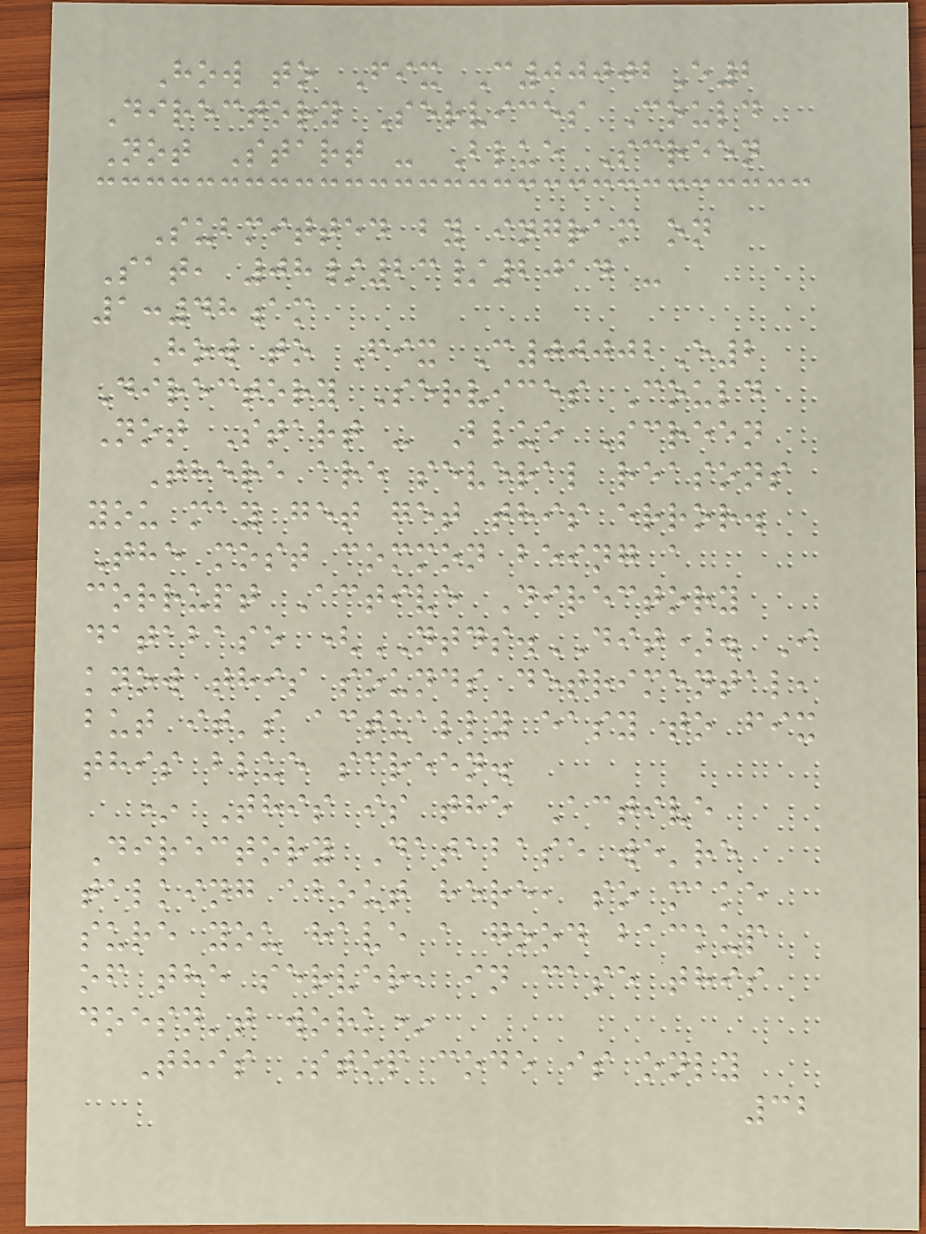How to Fix C00002E2
Directory Services Could
Not Start - Blue Screen
Submitted by ingram on
Sat, 08/23/2014 -
1:48am
How to Fix C00002E2
Directory Services Could
Not Start - Blue Screen
There are several reasons
you may get get this error.
The most common being a
corrupt Active Directory
database (NTDS.DIT). I
know this sounds detrimental,
but it's actually easy to fix
this blue screen.
* This is the Active
Directory Database we're
talking about here, so make
sure you have a good backup
of the server, in case this
doesn't work*
This Stop code is only
32
